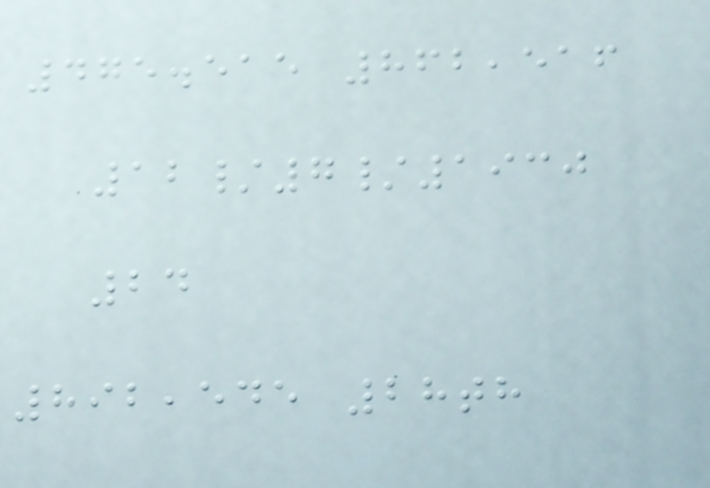475.515 862,516
12/7/1930
24
892,545 28th
